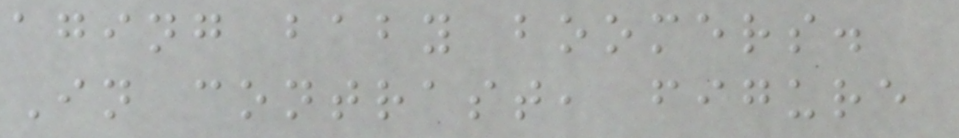aging baby boomers.
In contrast, figure
